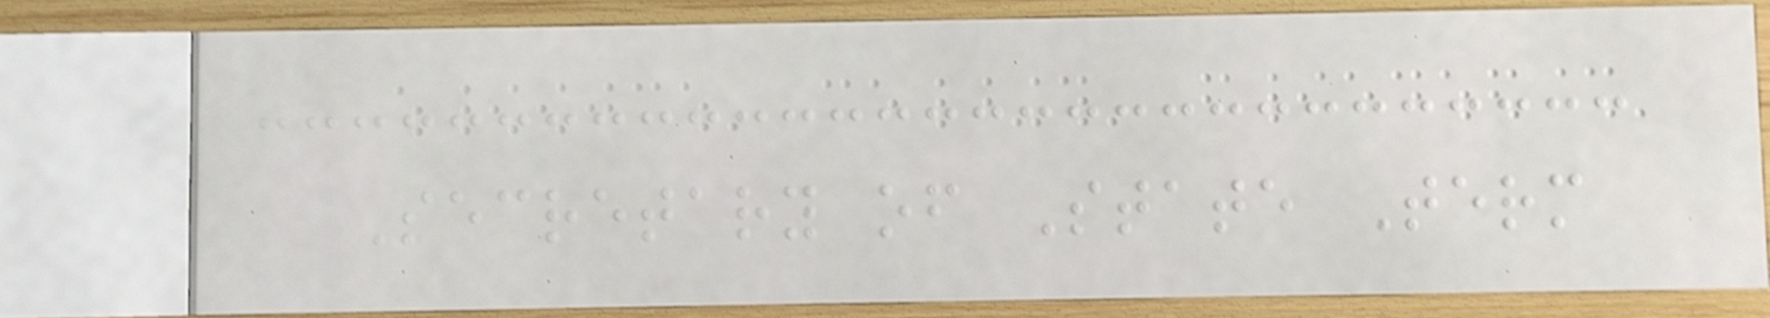Secretary of State Term
